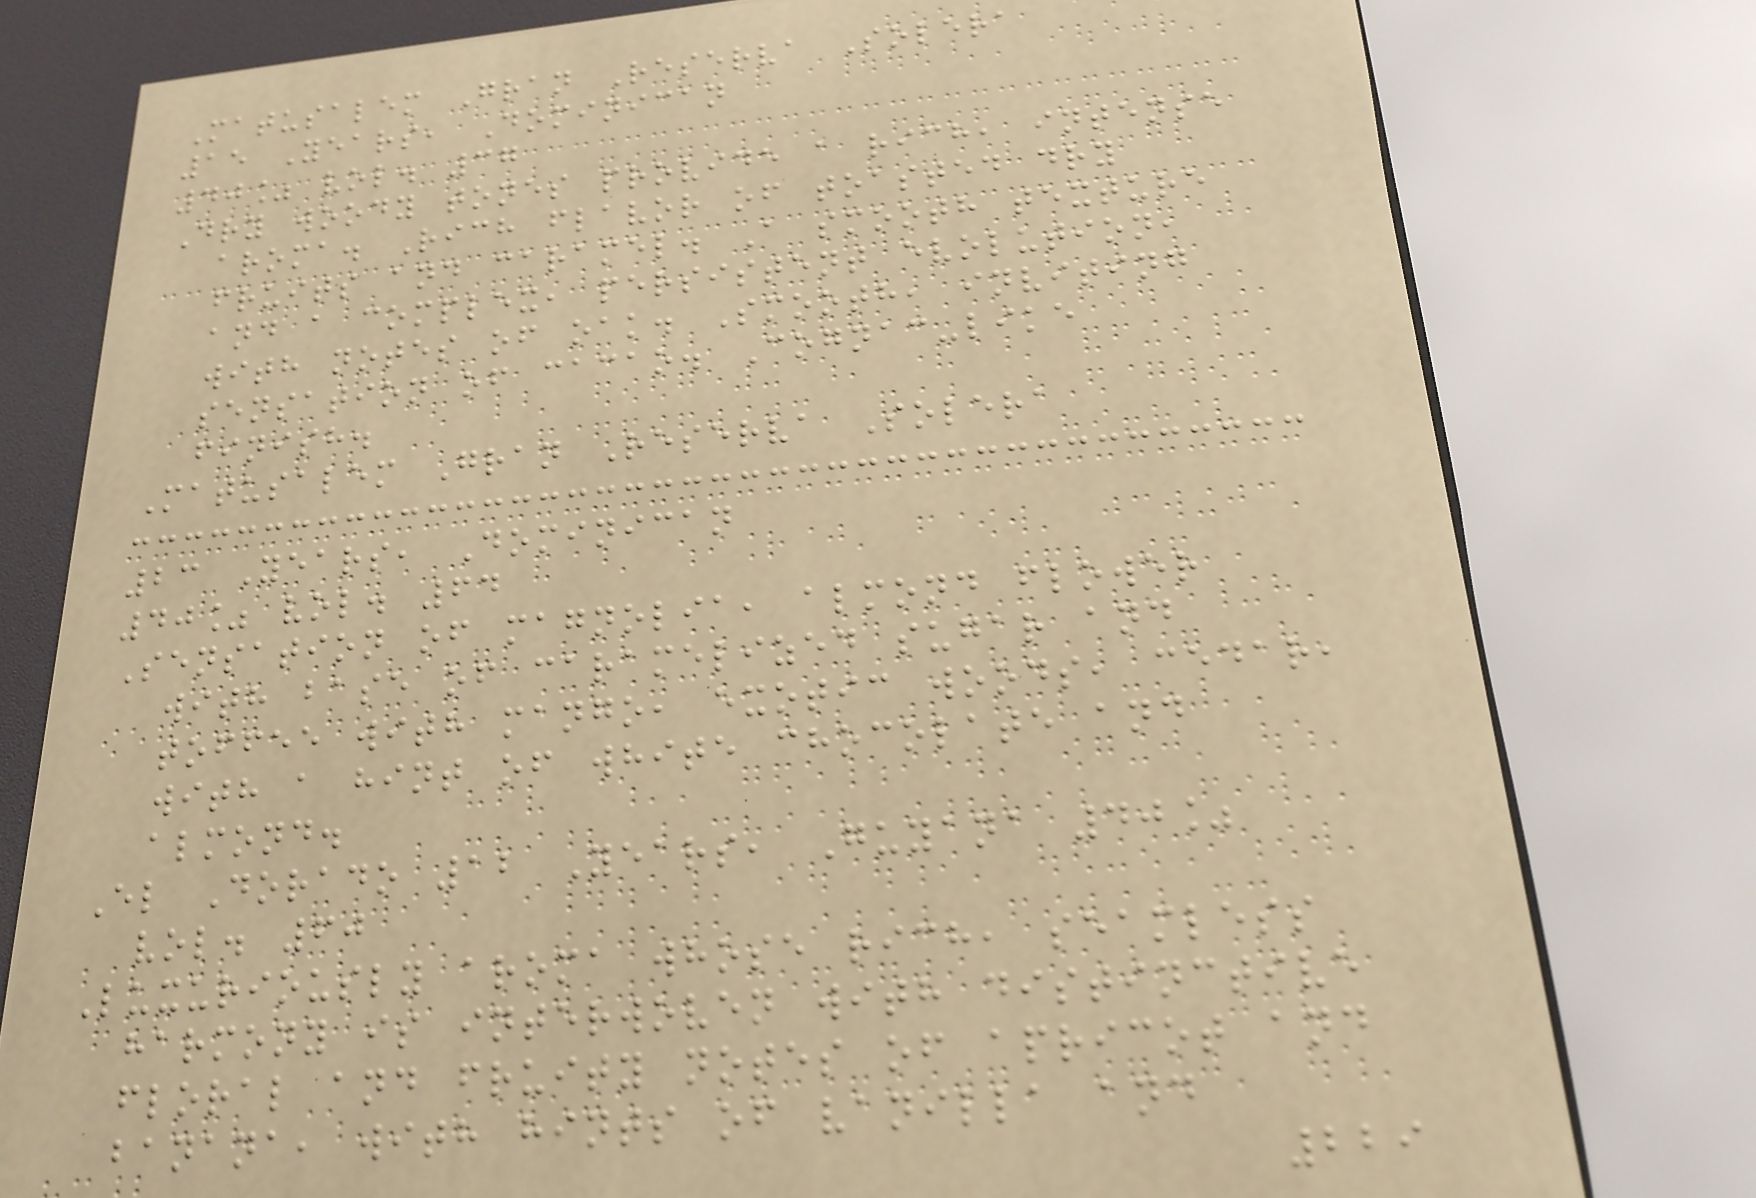Matusalem Gran Reserva Solera
15 Years, Dominican
40% vol. 37
Dry woody tones provide a rich, intense
aroma. Rich flavor of toasted dry
fruits and caramel. A smooth texture
and a complex, persistent evolution,
with notes of oak. Smooth, inviting
sensation of cacao. Cognac-like
finish.
Matusalem Gran Reserva Solera
23 Years, Dominican
40% vol. 64
Sensation of magnolia, almond flower
with base of caramelized sugar and
toffee with mango, exotic woods, cedar,
with a hint of white chocolate and
almond.
El Dorado 12 Years, Guyana 40%
vol. 60
Luxuriously aroma whose rich, seamless
harmony is interwoven with distinctive
floral and fruity notes of apricot and
banana, with hints of vanilla and
229
